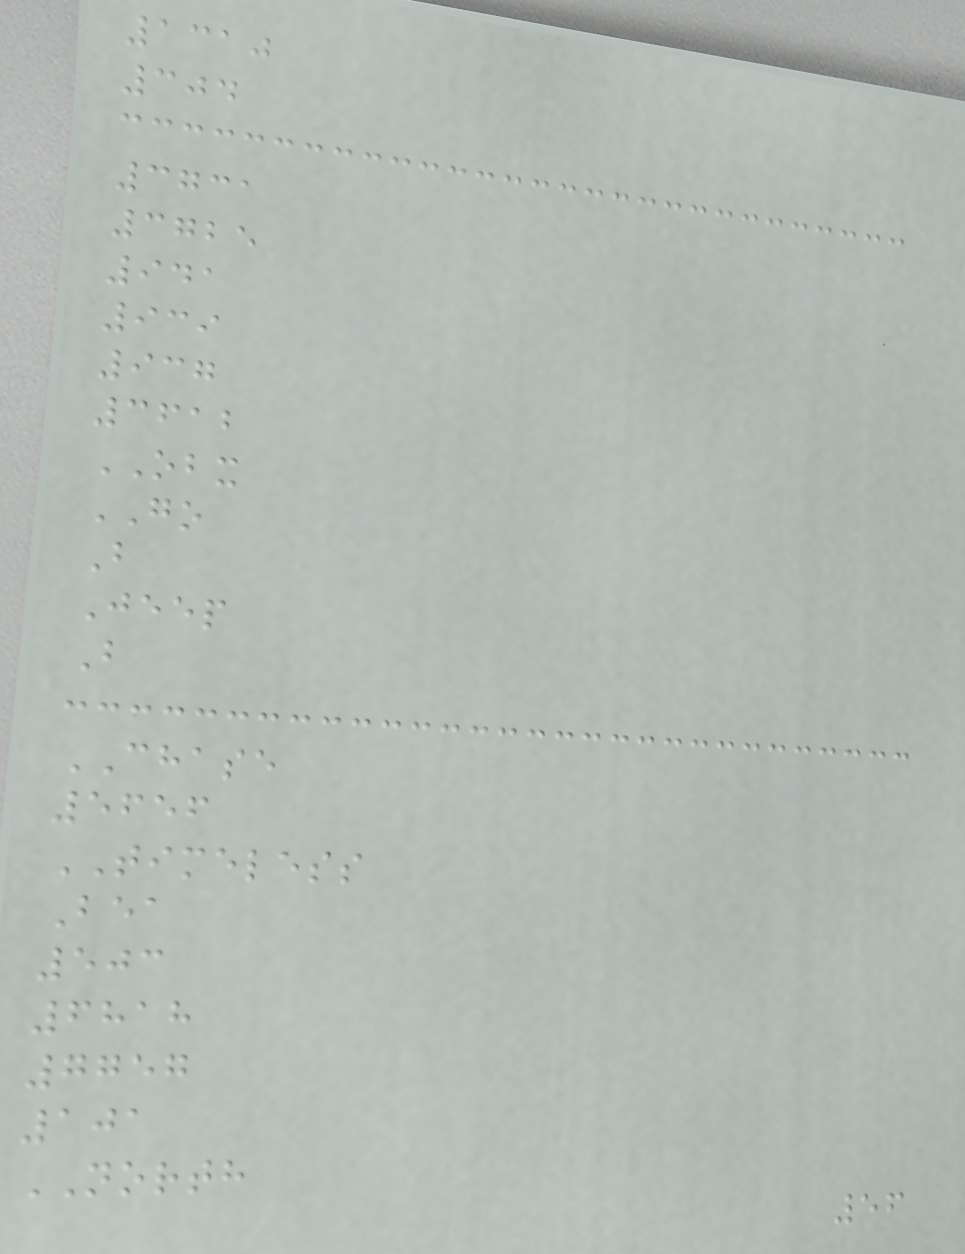1310
304
3731
3725
941
939
937
3612
OBX
GO
B
Jeep
B
CHASE
5656
TIMELESS
Bea
503
6818
7757
101
NORTH
56
